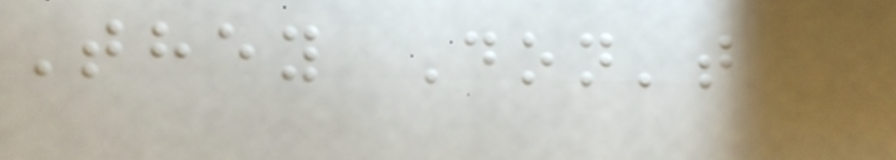They Don't
